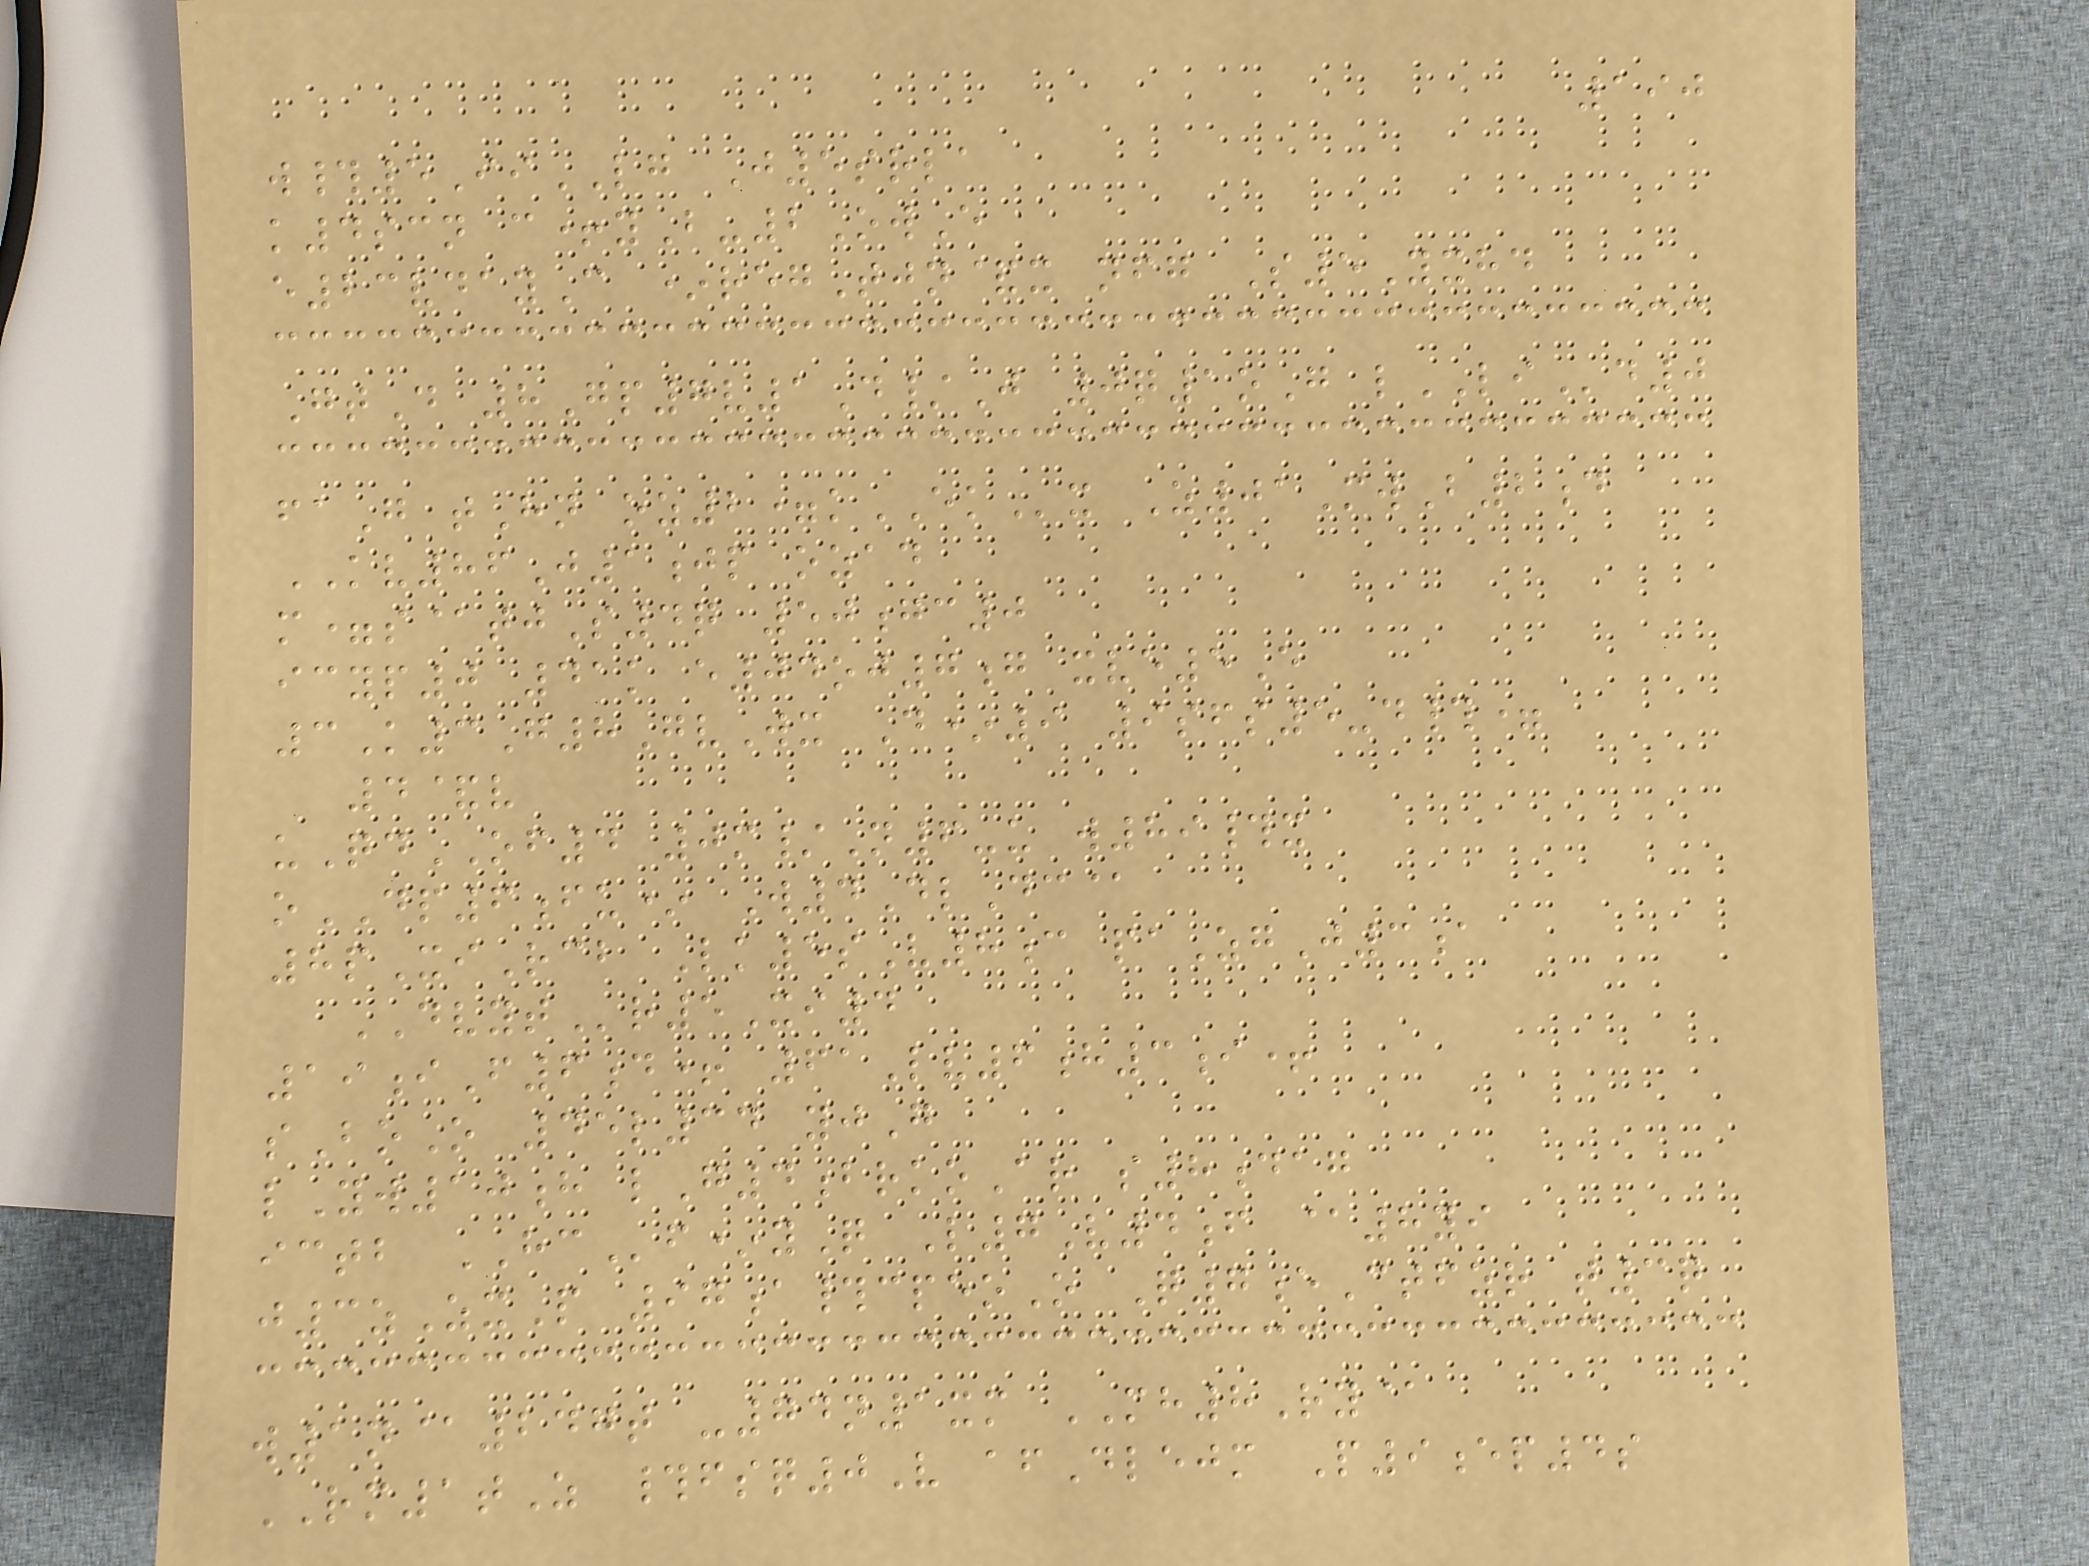190
w#5IiLG J5srla
k4scn c+yB-2OwE
e23vdayC *regTjn&x nfg S5Yxhd
GtD 8Gp7v1D/J 0q1oG lLId0
faG tHn oz2=kEKx Z01MwB2d
KV86J1jp ozad
m=s@tjS4q 50gc0
icyp0 41k e04oj7g xve5E
3K3G8GvWx D*9 9sfs5-d#=
4&v
uQdOF4 0m/N6-u w89#x
oDP6fu* W4DlDc@
8pXiRcb Lk5sV8c paZgJ3a
DVYTr5Xi4
19iF6d+ 61Lv6h3i+
sBoO 45l34 yjG
lYw10h lG4brkoAr s8dag
ictb HCf*yQ L7V4f @8yi
j3zZxP 97a#cpeoO Q7eCtfzr t3q
w1n@247t -74n1xm MH8Ry@
RM1tZ #fsq0V afDlejm P9ep4s
